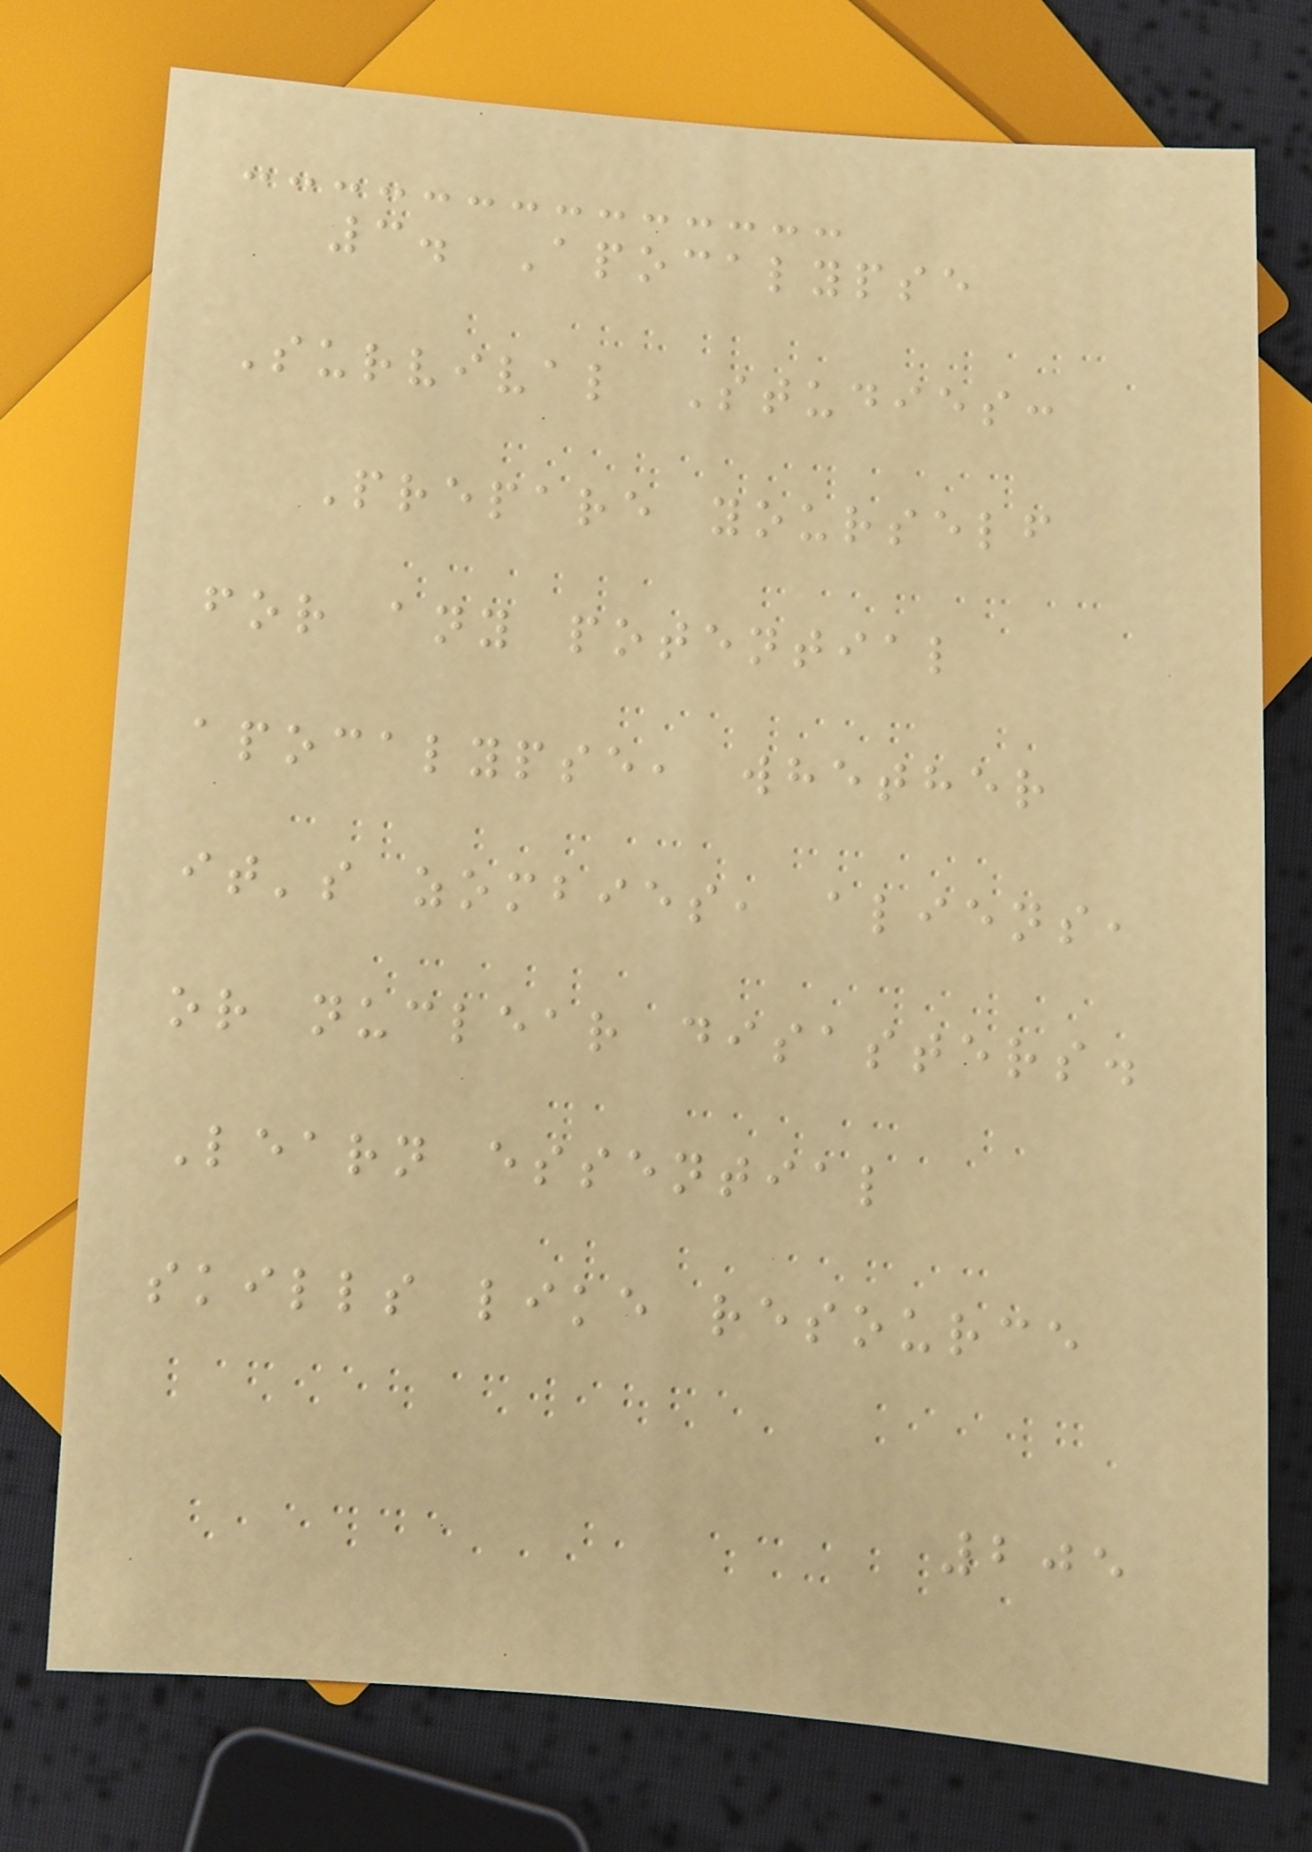3. Apocalypse
Survival Studies:
Prepare yourself
for any potential
apocalypse, whether
it's zombies, aliens,
or nuclear disasters.
Learn essential
skills like resource
205
